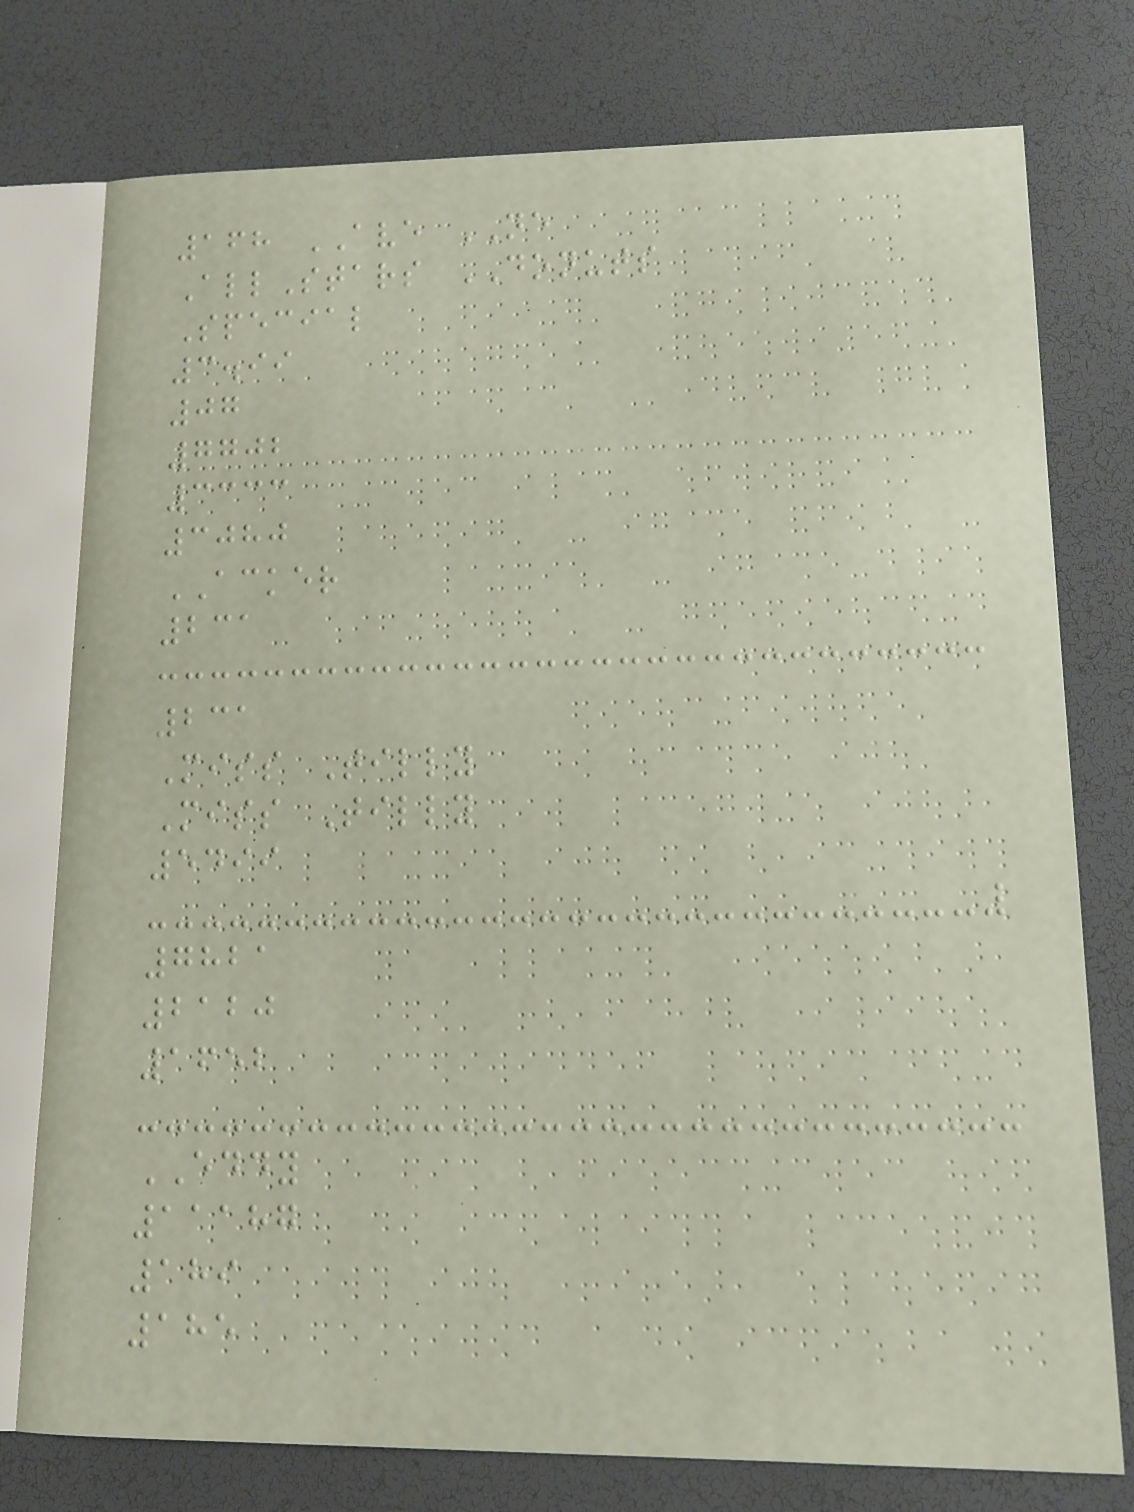168 AVE NE
AllStars DONUTS
Special
3.99
07
7702
3333
3080
ACKER
231
231
Miss Tilly
Miss Tilly
5499
7821
2120
1652
EDDY
11187
189
185
